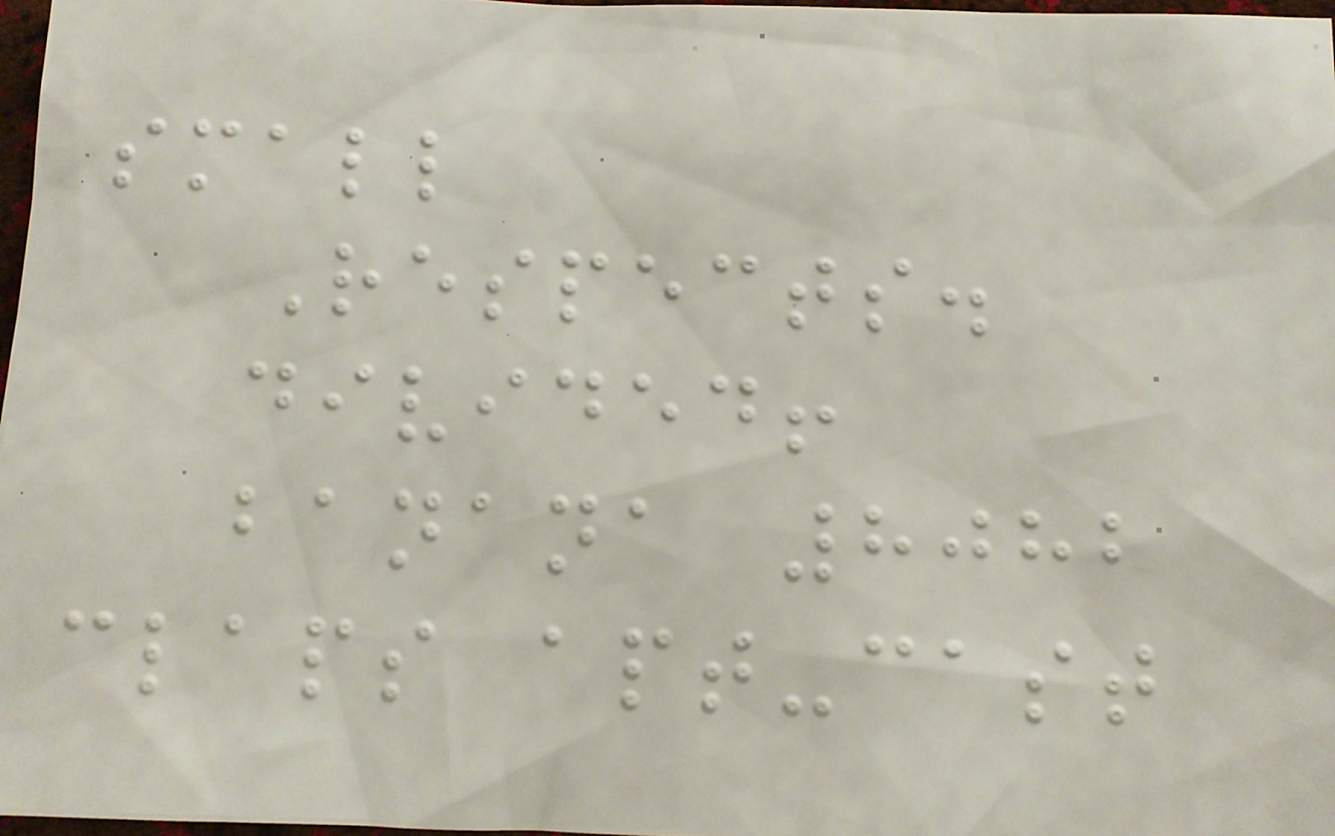small
Respects.
divided!
banana 8082
claps apt-cast
